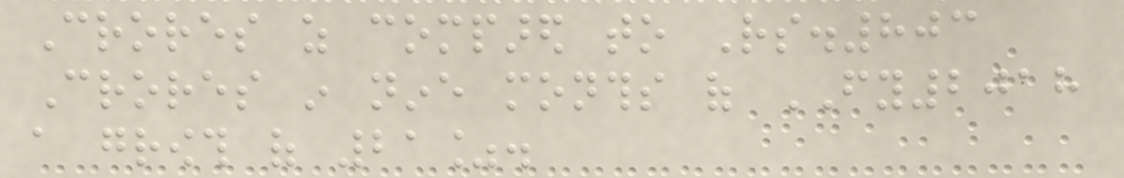Crores as compared to Rs.803
Crores in nine months of FY2018
a growth of 21%.
